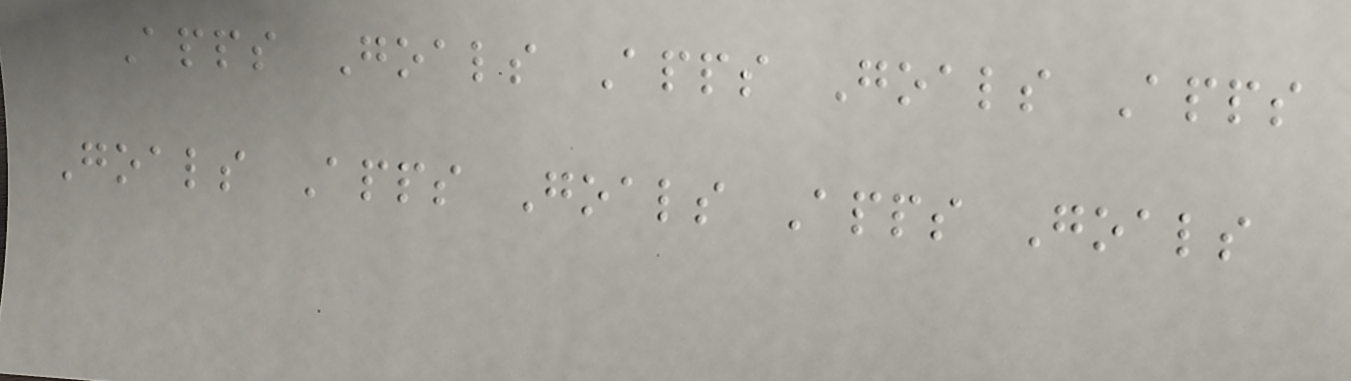Apps Goals Apps Goals Apps
Goals Apps Goals Apps Goals
